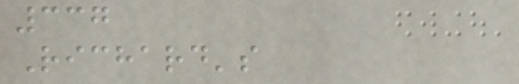337
Richard's
